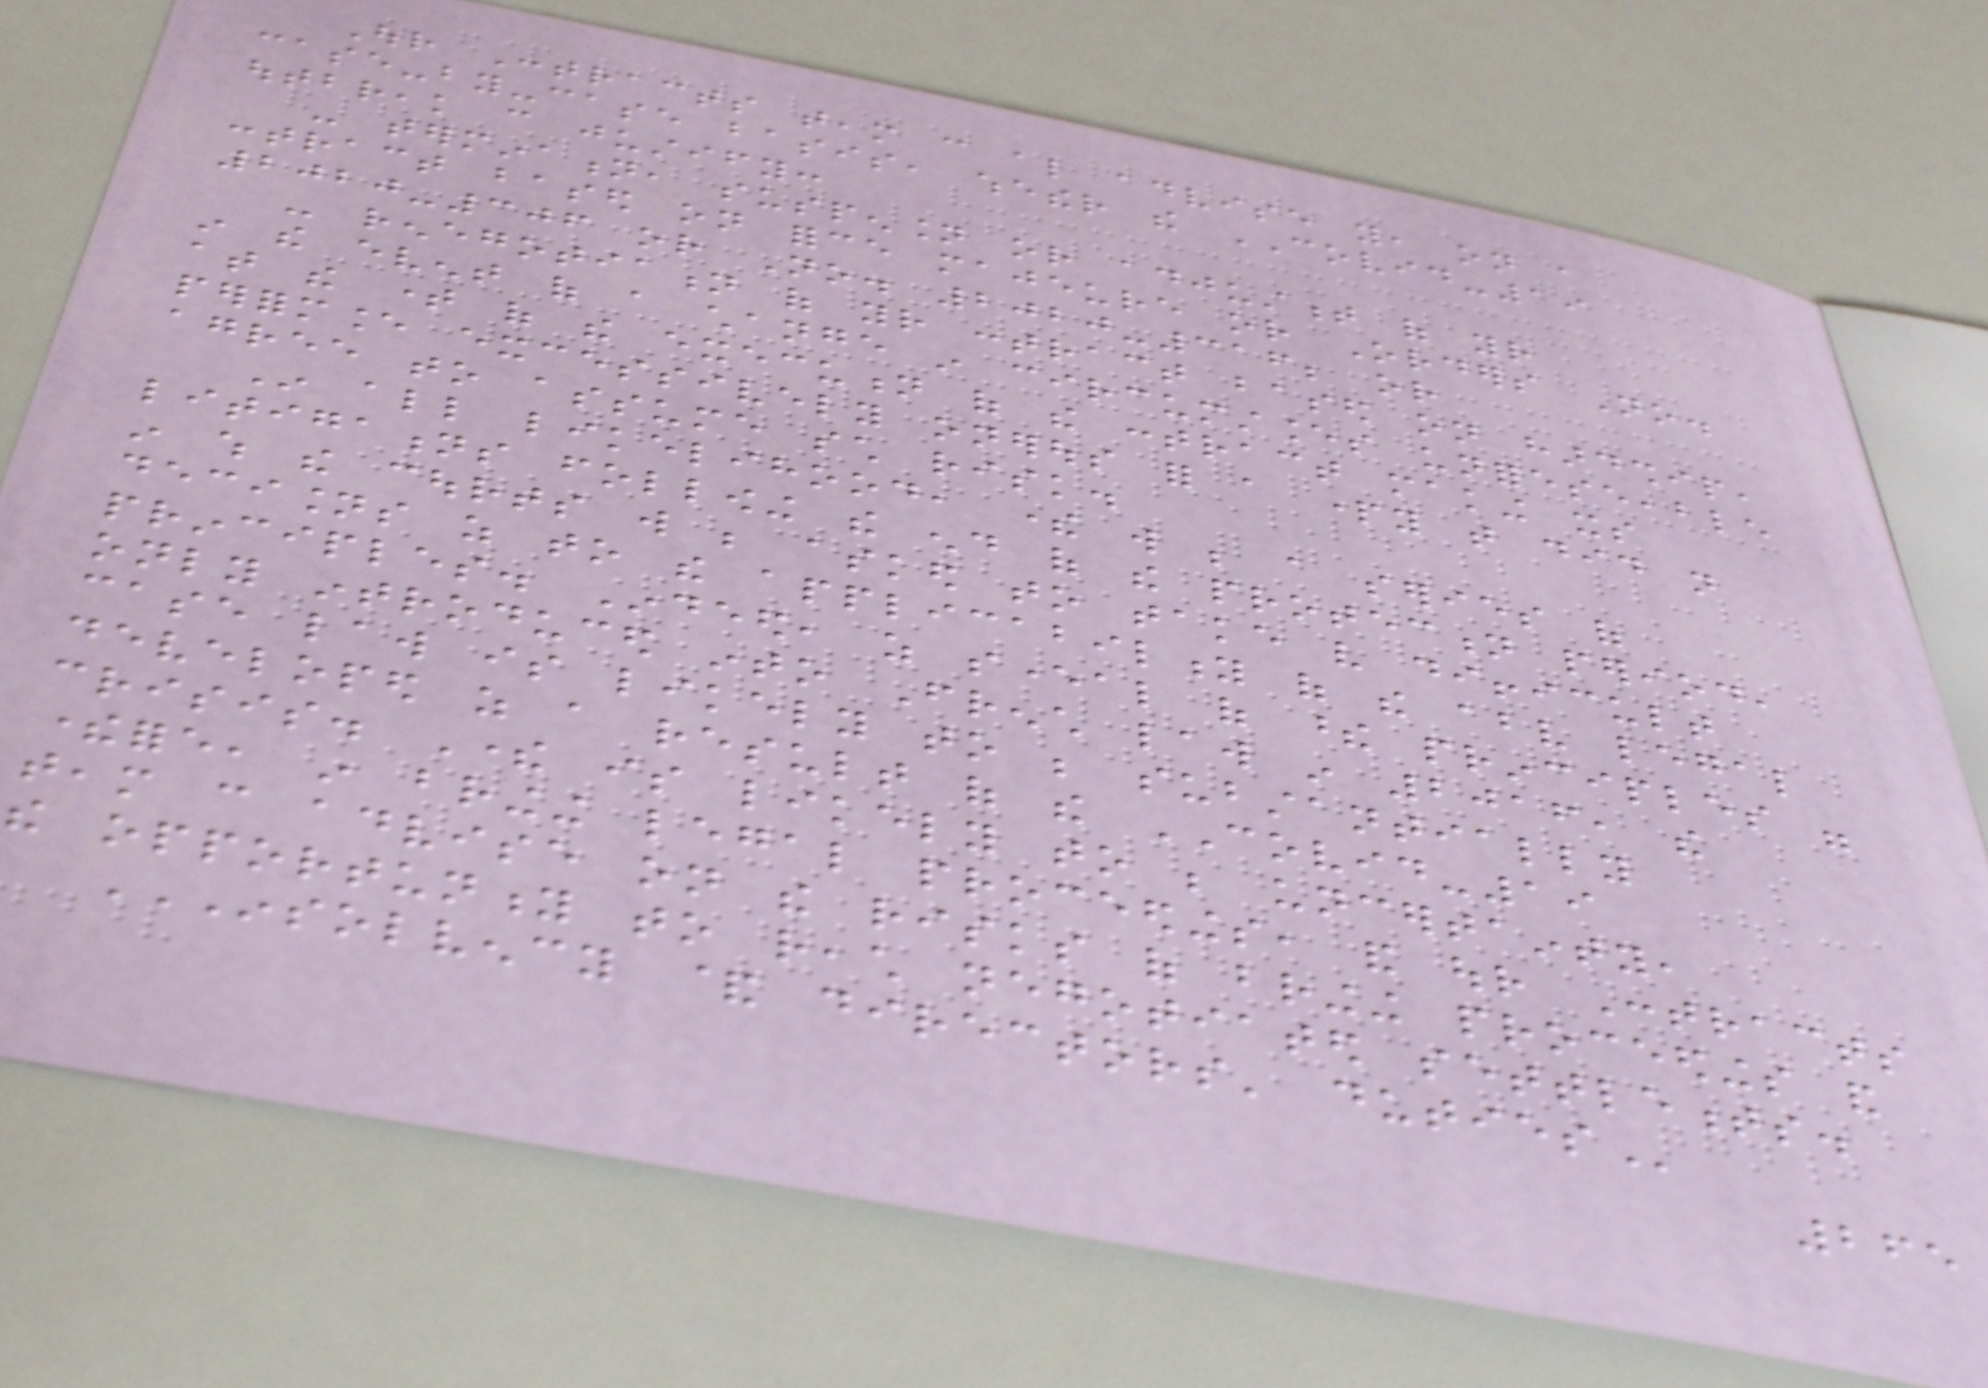Our Contracts team can also advise you, on a
case-by-case basis, whether the COVID-19
outbreak can justify:
- termination, suspension or adjustment of your
contract based on force majeure or Orders No.
2020-306 or No. 2020-316; or
- renegotiation of your contract based on hardship,
in the event of a change in circumstances unforeseeable
at the time of the execution of the contract making its
performance excessively onerous for a party that did not
agree to assume such risk.
In all likelihood, there will be a series of
litigations following the end of the protection period,
in which the courts will be asked to take very difficult
decisions as to the applicability of the above legal
principles. Indeed, as several of these principles were
only introduced into French law in 2016, the
case law is likely to be substantially
developed as a result of the COVID-19
crisis. There is likely to be uncertainty,
therefore, in bringing legal proceedings, and our Contracts
team can advise on the risks of bringing proceedings and
the opportunity to reach negotiated settlements.
INSOLVENCY & DIRECTORS' DUTIES
265
